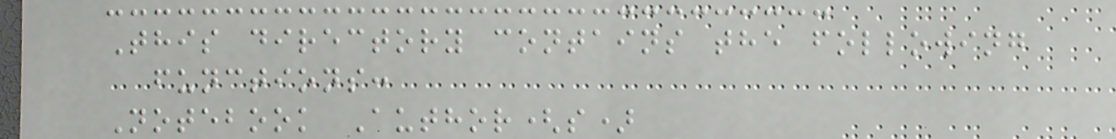This directory contains the following
functions:
Notebook Author(s)
